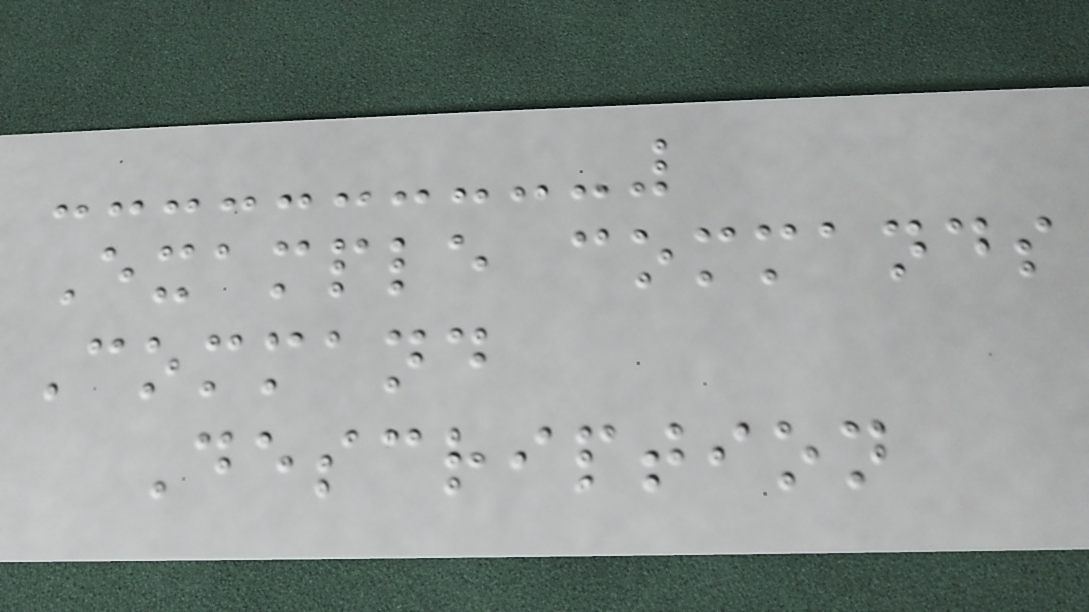Example commands
Command
Description
